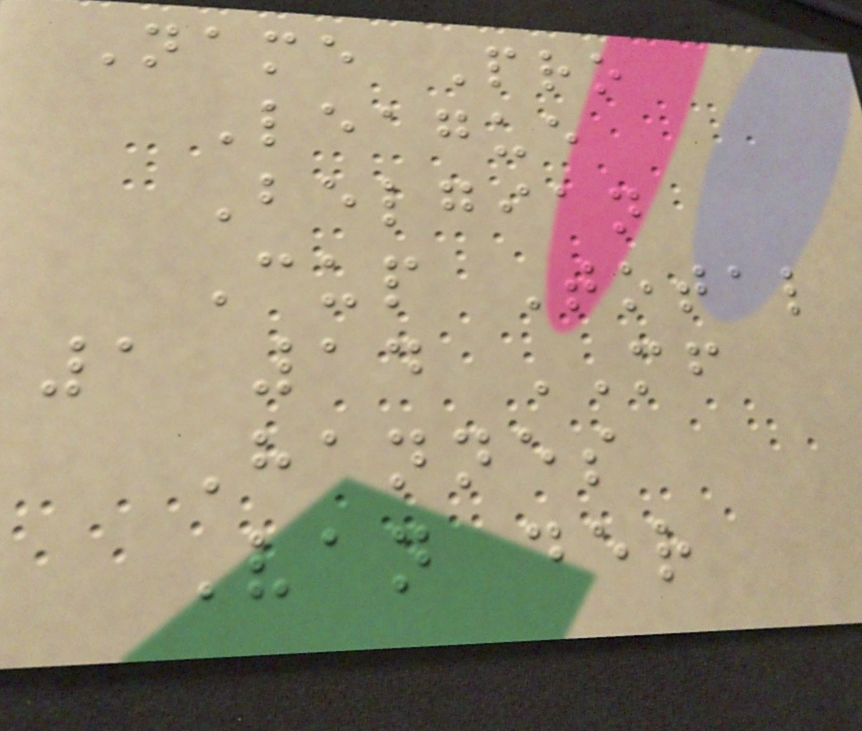Name Pro
League
Belgian
Cup Total
1 14 MF
Hannes
Van der
